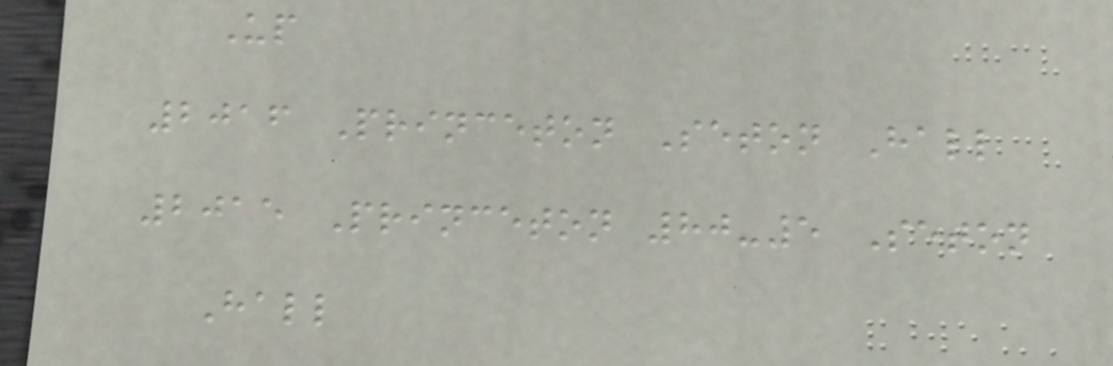Up
2016 Princeton Seton Hall
2015 Princeton 80-5 Seton
Hall
